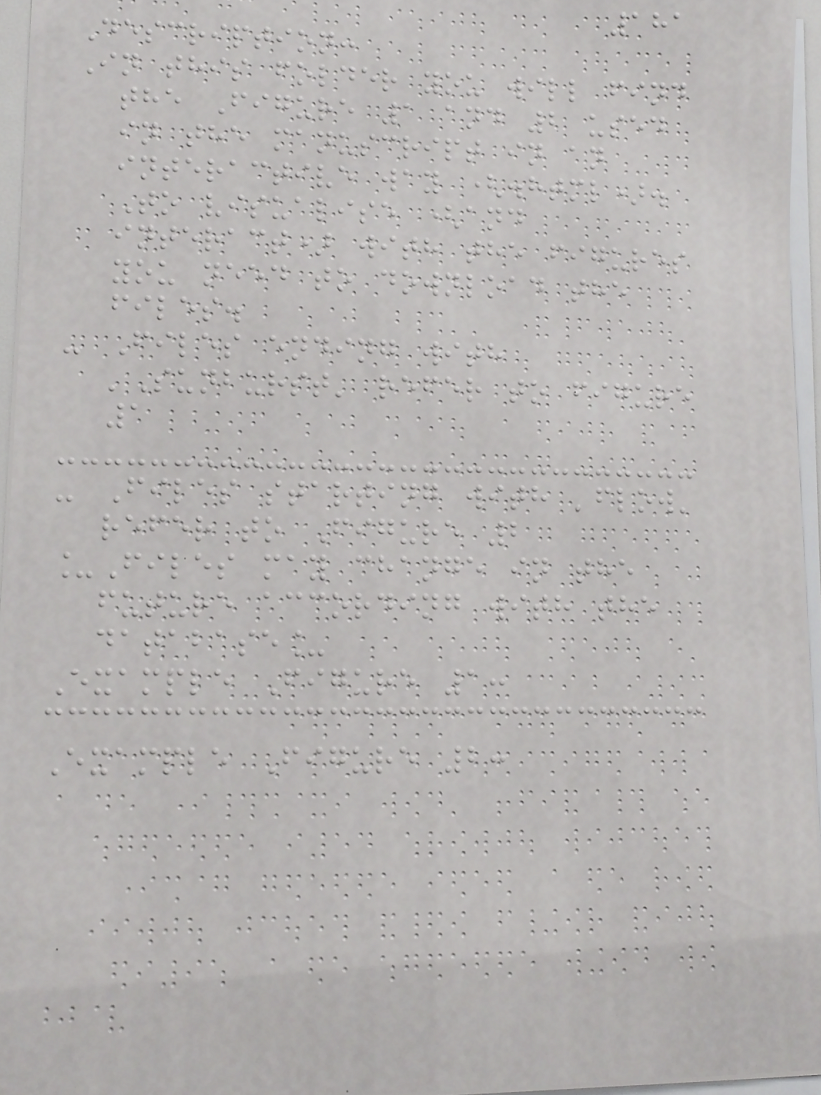181
Description:
In this folder you will find
the Figure 1 and 2 used
in the manuscript in an
interactive way (.html).
To visualise (and
interact) with the figures
you need to download the
files.
- Files ending with
'Sunburst' refer to figure
1
- Files starting with 'flow'
refer to Figure 2
_Files may change in the
future according with the
database_
Example Figure 1:
Example Figure 2:
